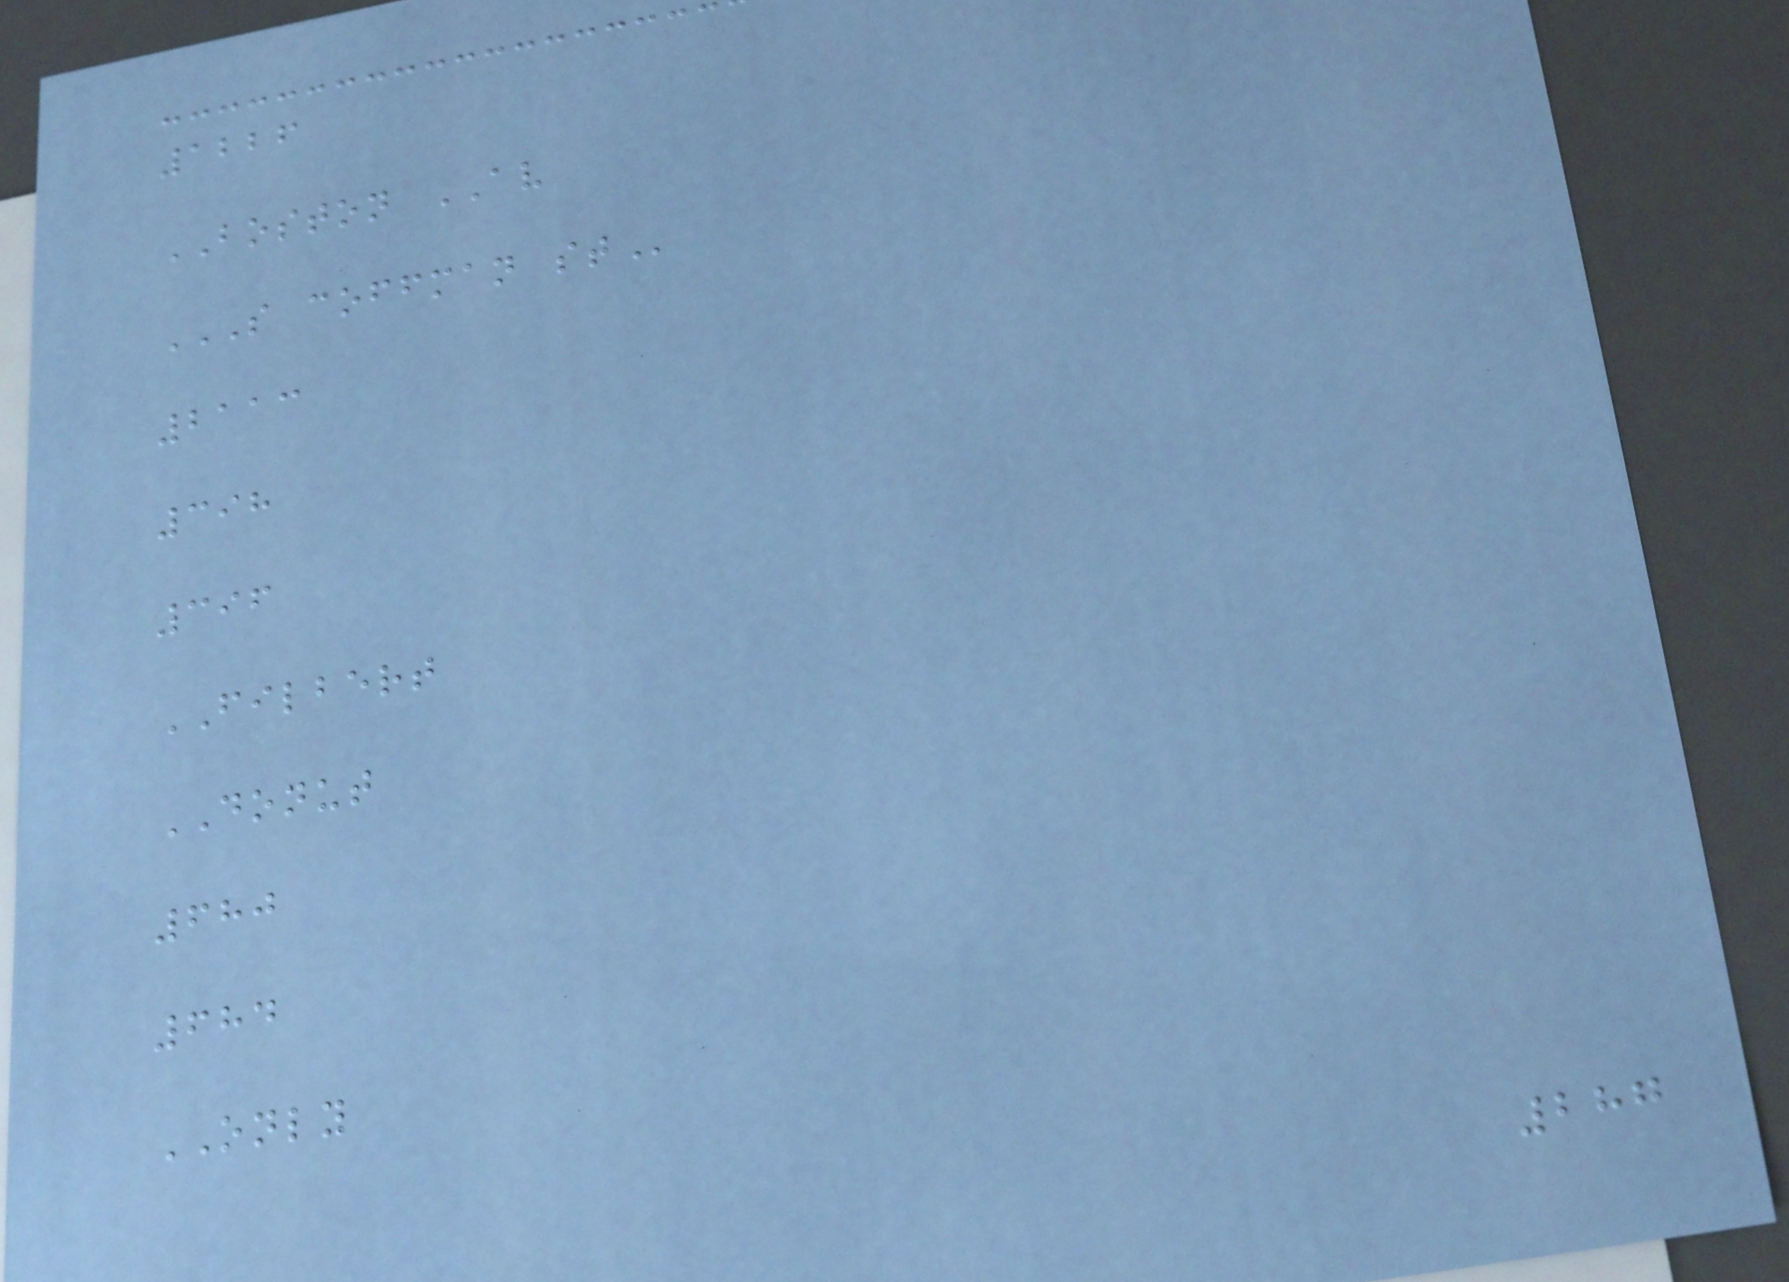1226
BOSTON AV
S COFFMAN ST
2113
398
396
FILBERT
DONUT
680
684
ONLY
287
